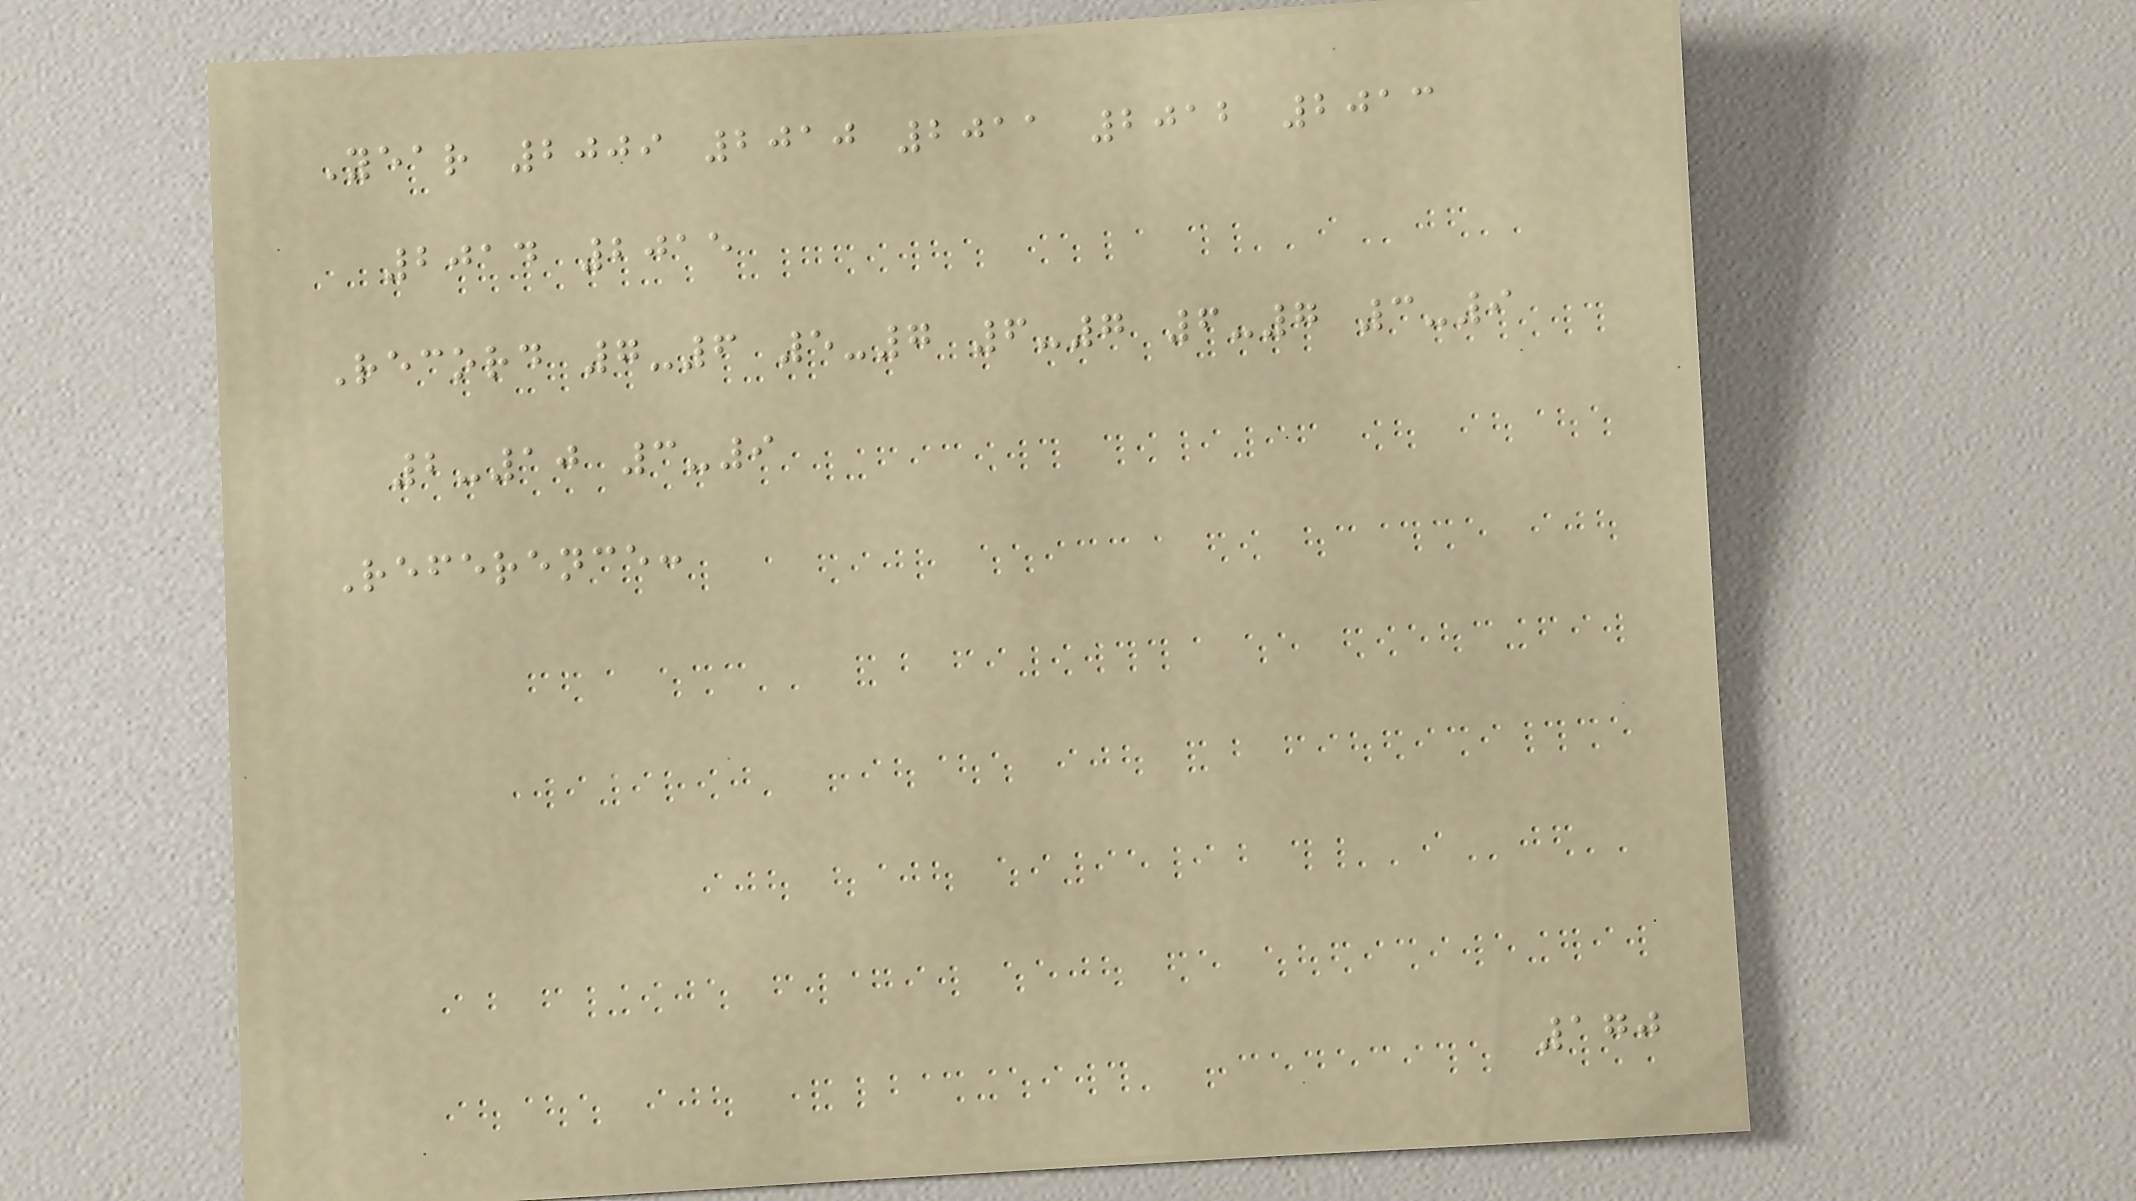Year 2009 2010 2011 2012 2013
2014 2015
Record 7-6 5-7 6-7 6-7 3-9
2-10 3-9
Reference:
170
